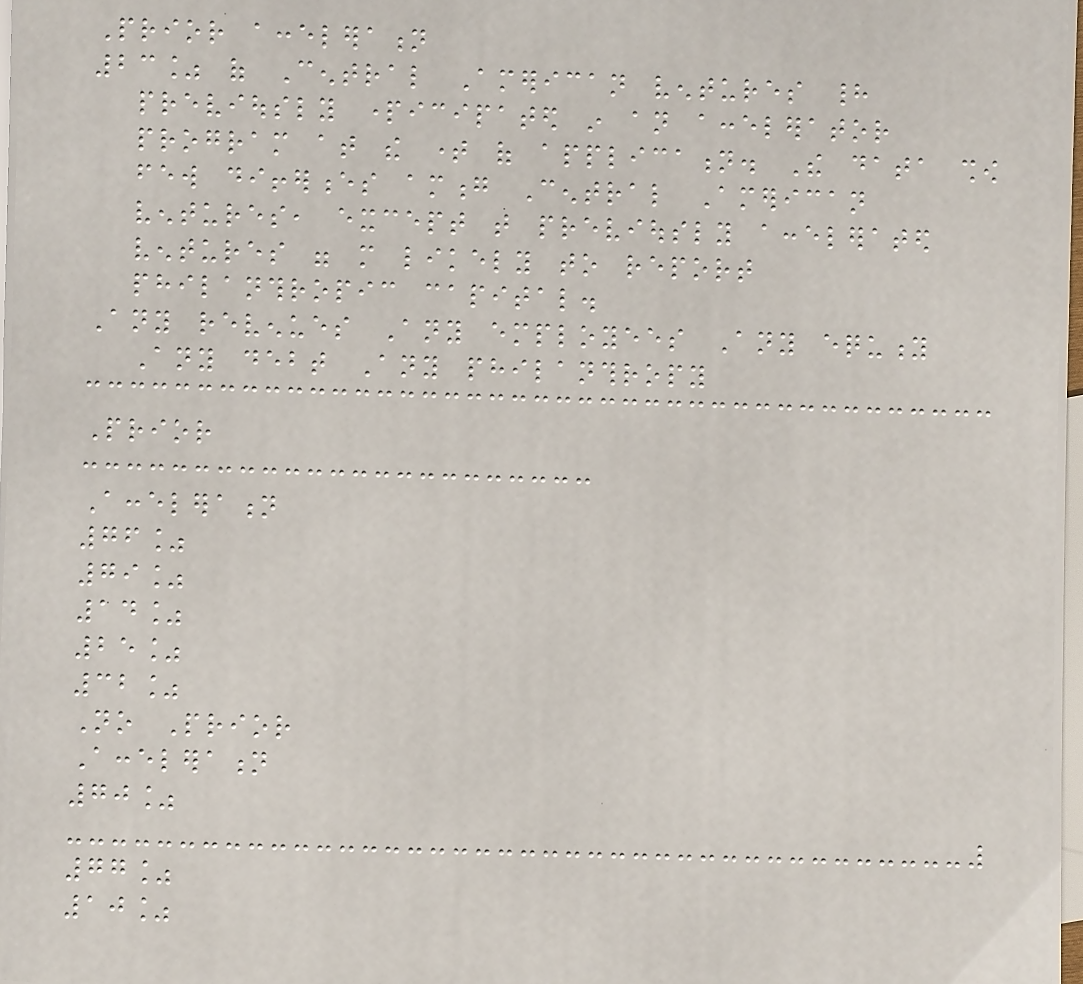Prior acceleration
23% of Central American ventures had
previously participated in an accelerator
program at the time of application. The data show
few differences among Central American
ventures, except that previously accelerated
ventures were more likely to report
philanthropic capital.
Any revenues Any employees Any equity
Any debt Any philanthropy
Prior
Acceleration
76%
79%
14%
25%
32%
No Prior
Acceleration
70%
77%
10%
